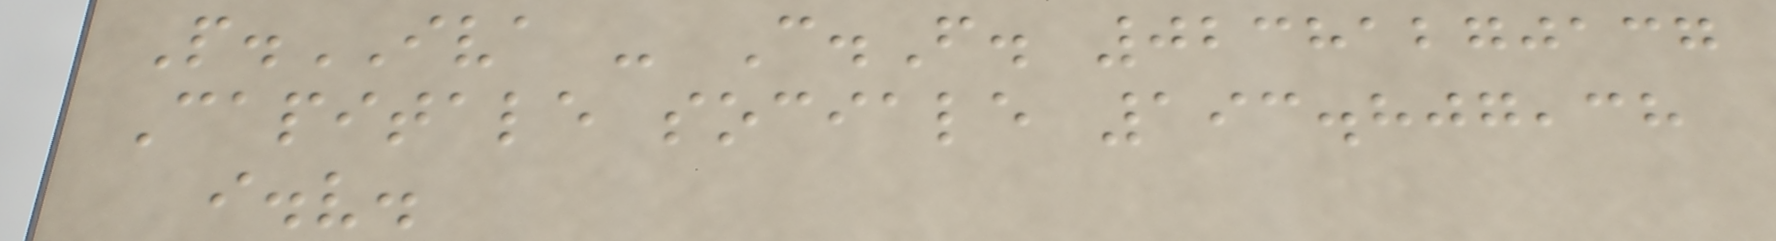P.IVA - C.F. 02381270137
Capitale sociale 193.807,38
i.v.
